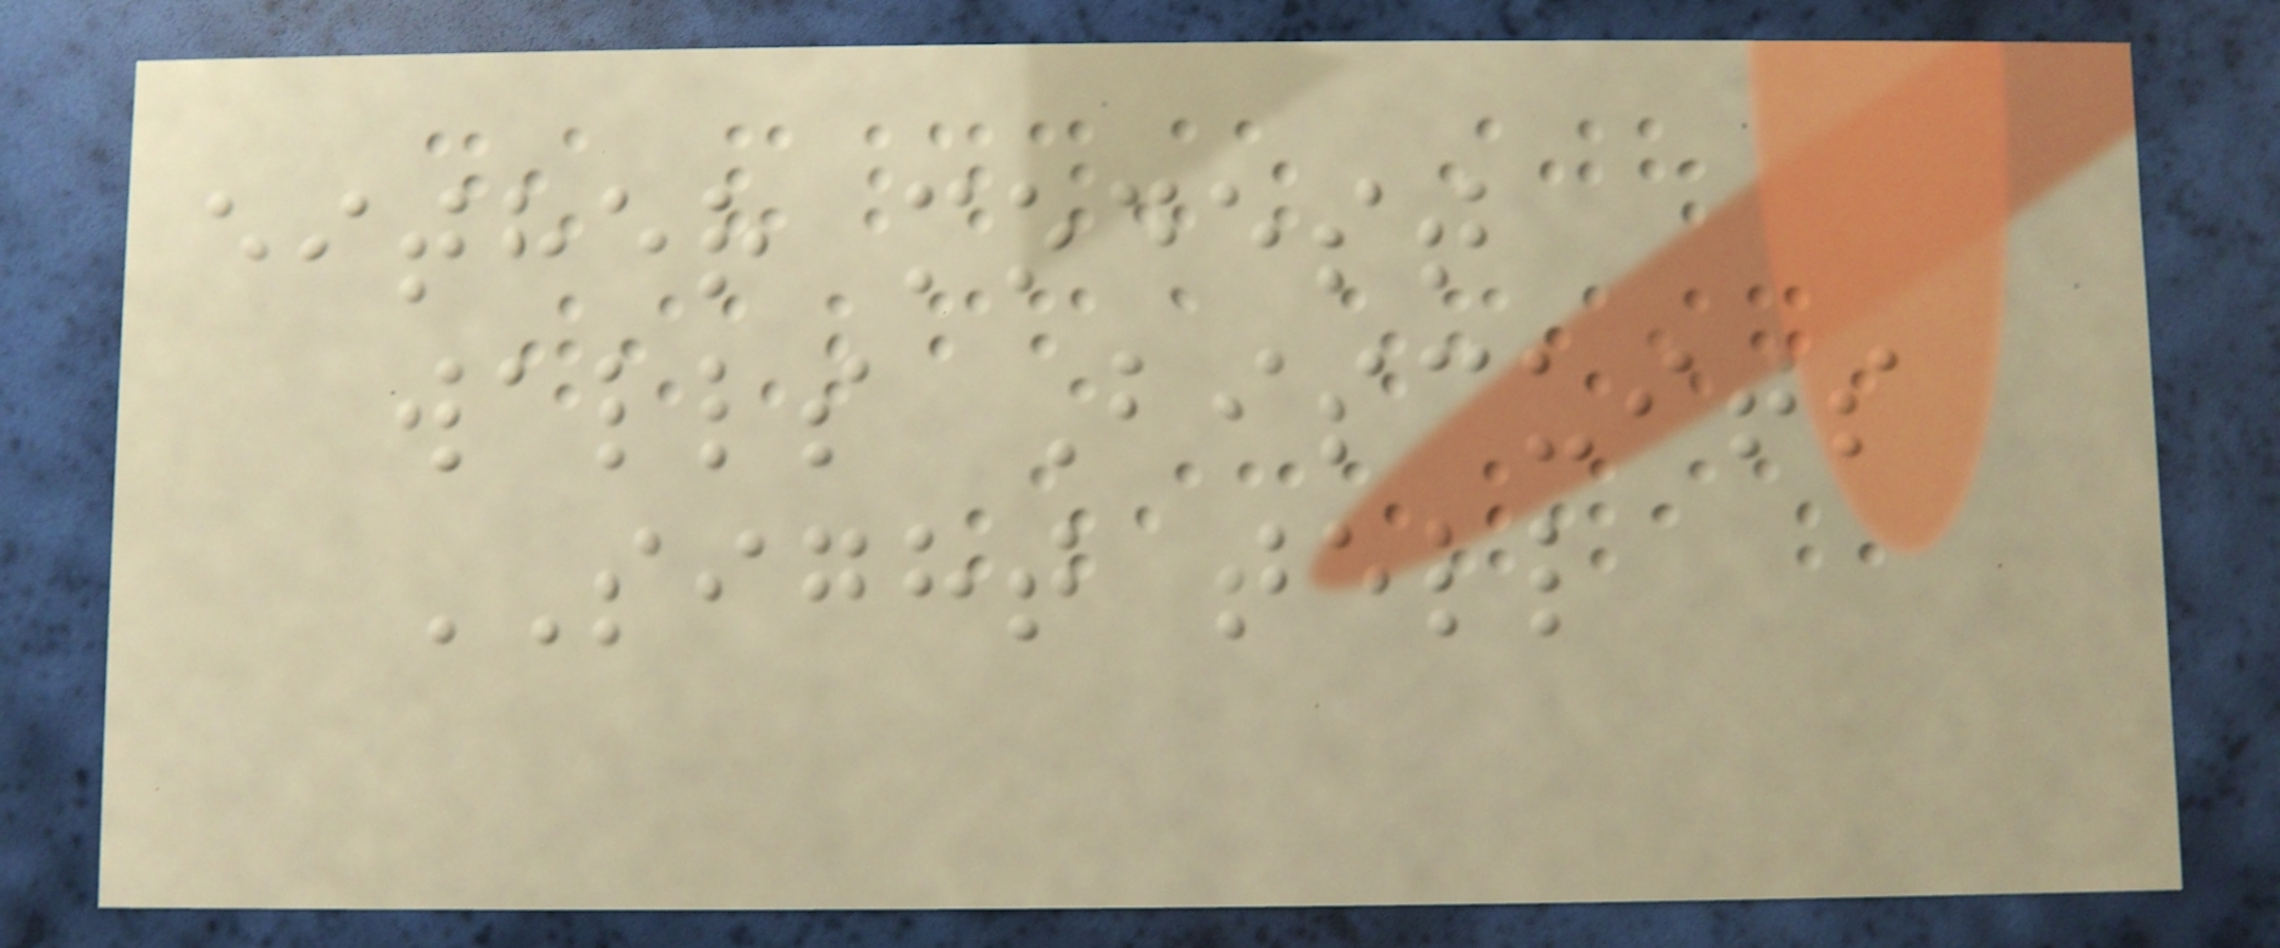either modest
walls Biscuits
SIGHT tell
